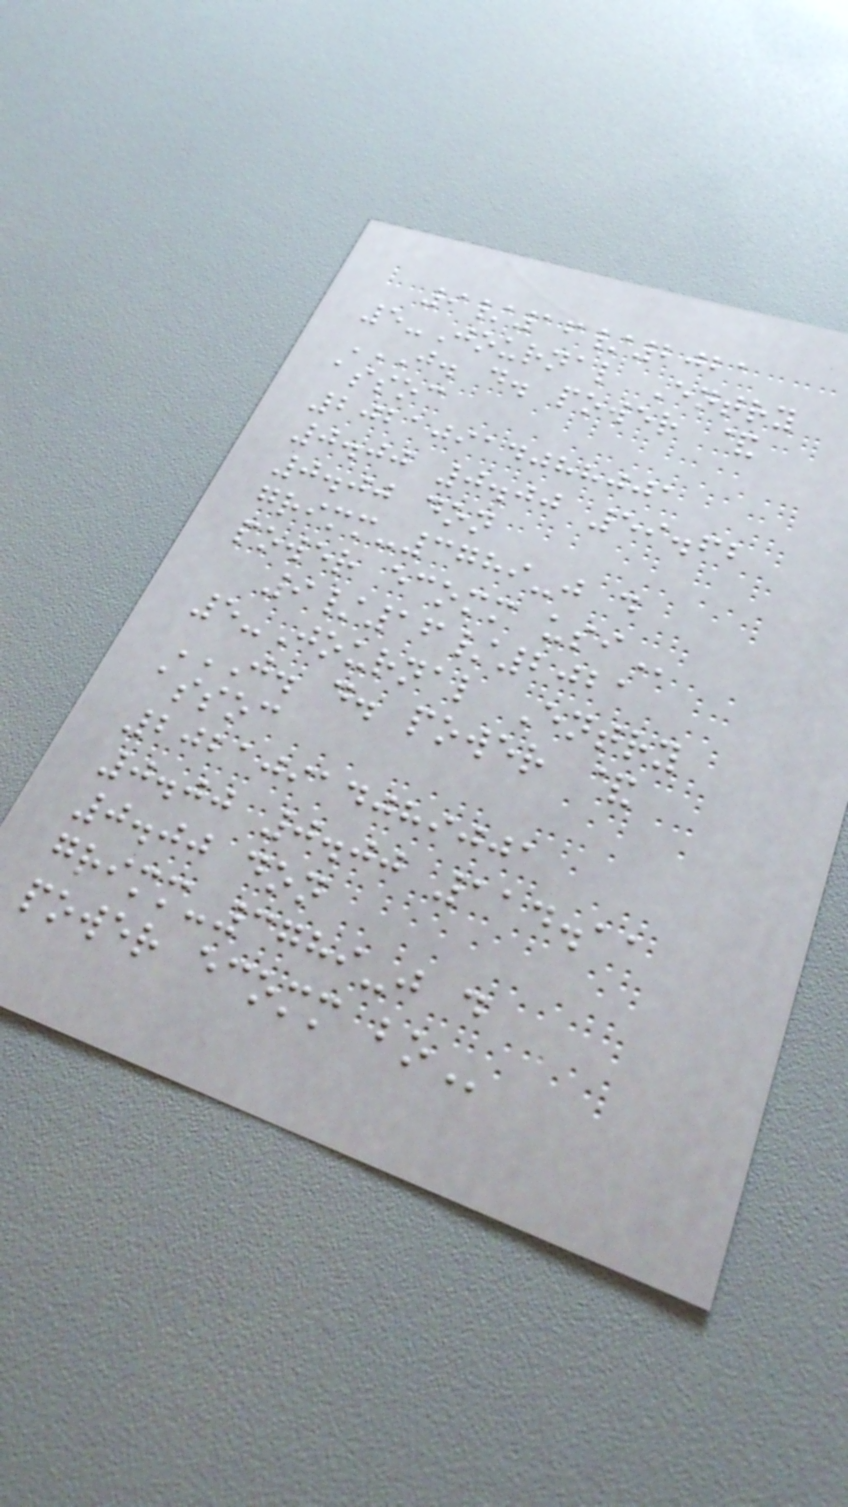9/16/2021
5-Journal Entry
J. D. POWER &
ASSOC
20210914088001
0.00 0.00 59.62
0.00 DON
GRIMM-3789-J D
POWER ECOMM USI
9/16/2021
5-Journal Entry
J. D. POWER &
ASSOC
20210914089001
0.00 0.00 114.11
0.00 DON
GRIMM-3789-J D
POWER ECOMM BO
